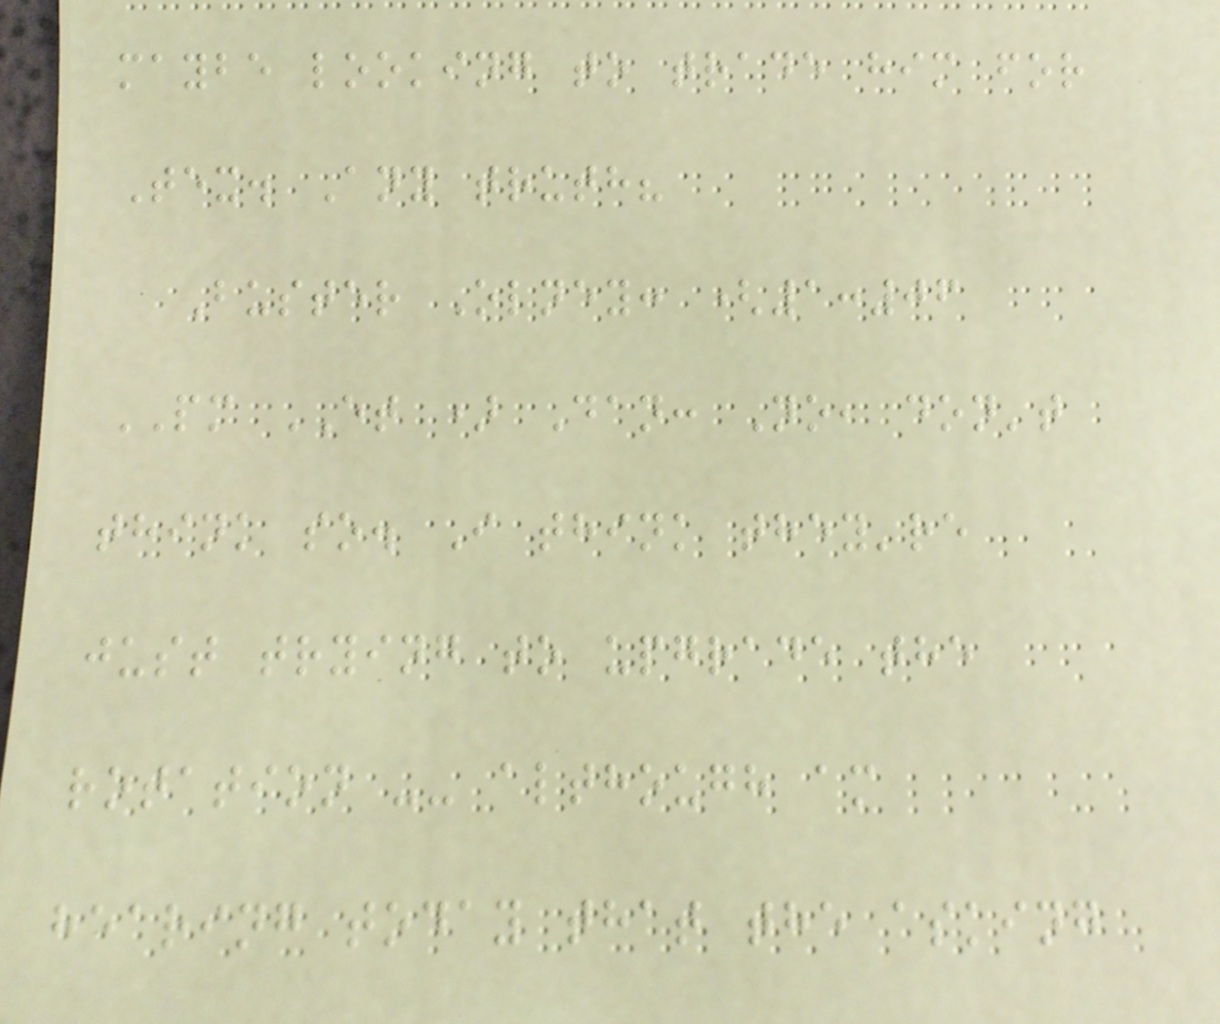maybe looking to trade him for
Tex. Any truth?
Buster Olney: (1:06
PM ET ) Dan: No, don't
think so. I think they're
just trying to upgrade the
rotation -- although am
hearing today that the asking
